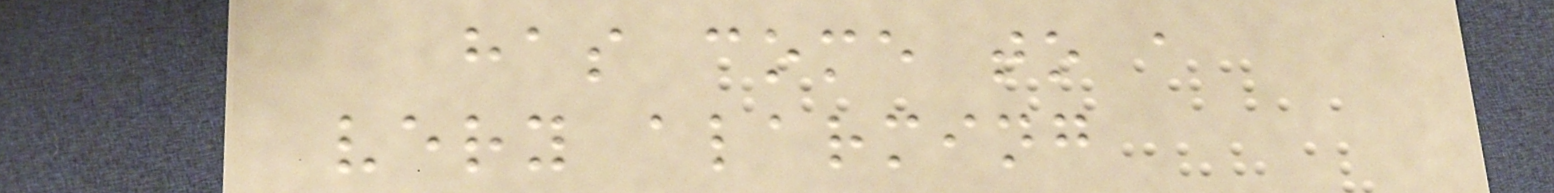has come to a
very alarming
